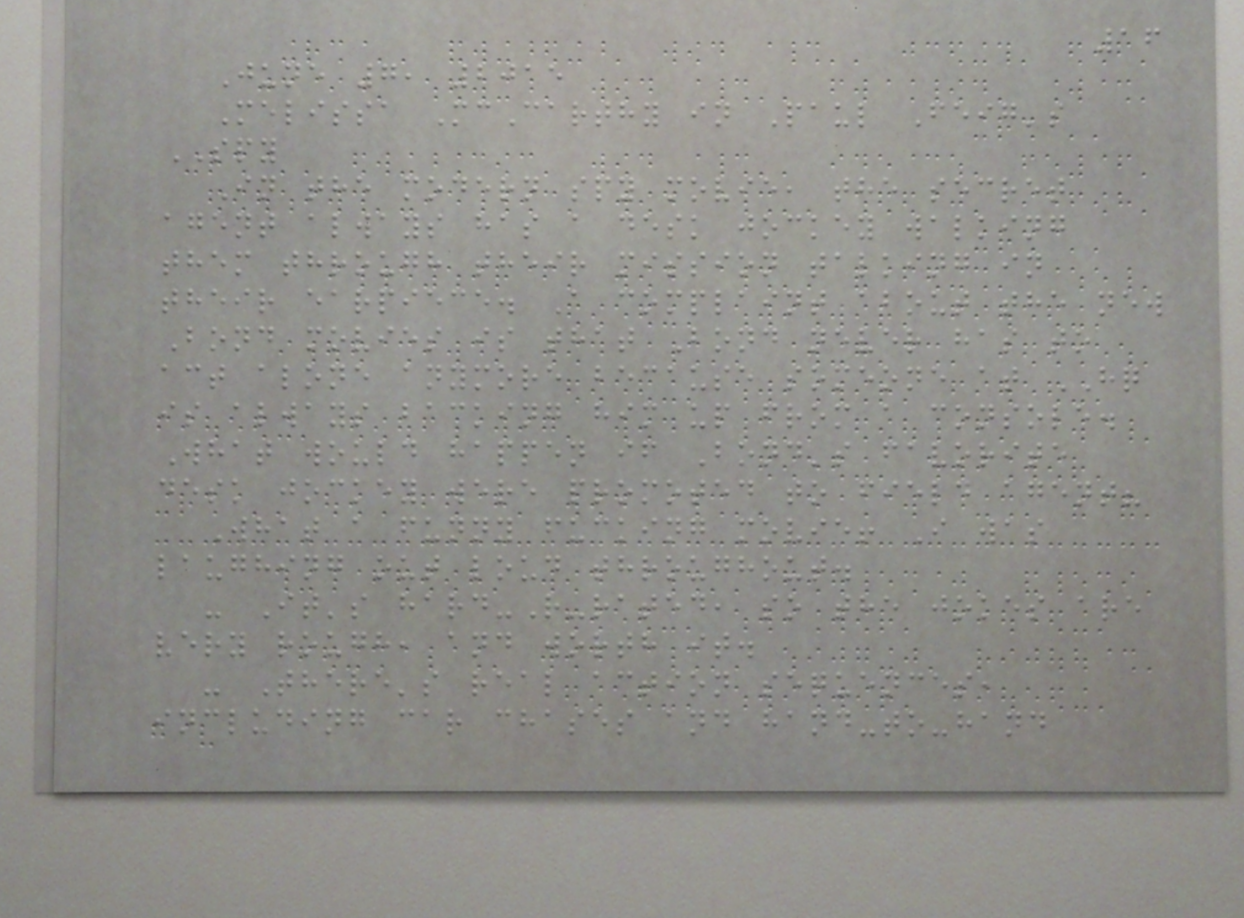16
June 7, 2015
Melissa McCarthy in Paul Feig's
SPY
In the modern spy movie, the secret
agent always has a desk jockey walking
them through their mission talking in
their earpiece. A complaint about the new
Bond movies is that Bond never has to
act alone anymore because someone at HQ
is always backing him up from a console.
What would happen if Bond's favorite
desk jockey were promoted to field agent?
What a funny fucking movie! I was
laughing out loud throughout.
- It's hard-R-rated, so the jokes are
very rough, and worth it.
- There's real action sequences,
including car chases and hand-to-hand
